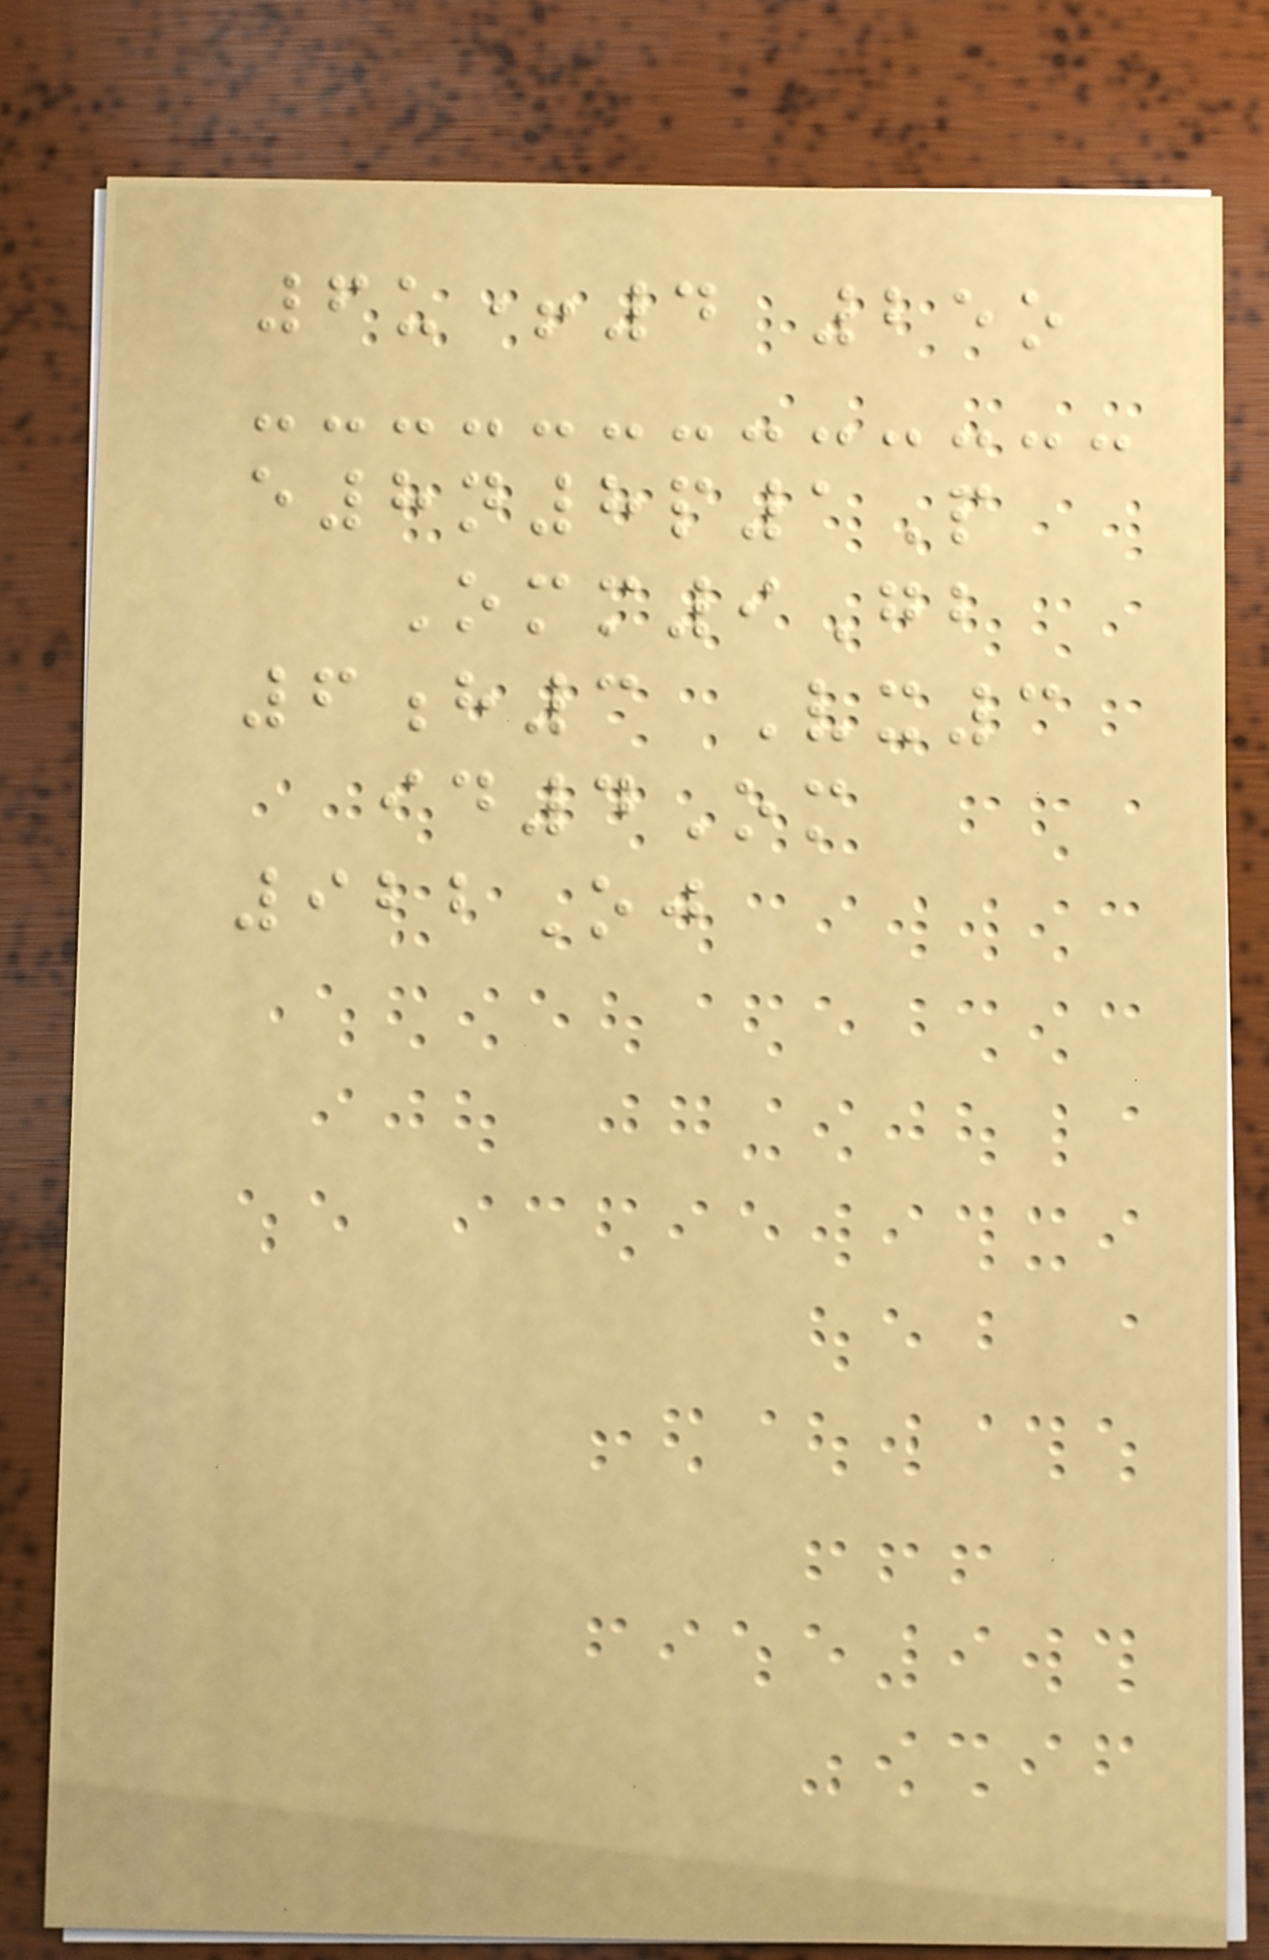6u+4 25o
e8n8p1P
Omm9Gb
6h3 Vx3
id4Om
922Oj
